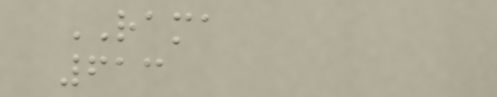RAMA
613
